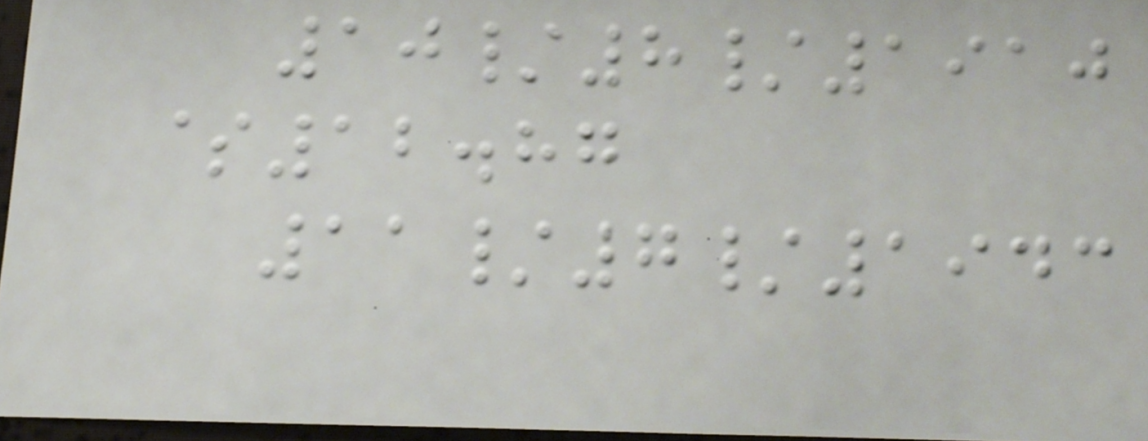10/8/1910
$12.87
11/7/1943
